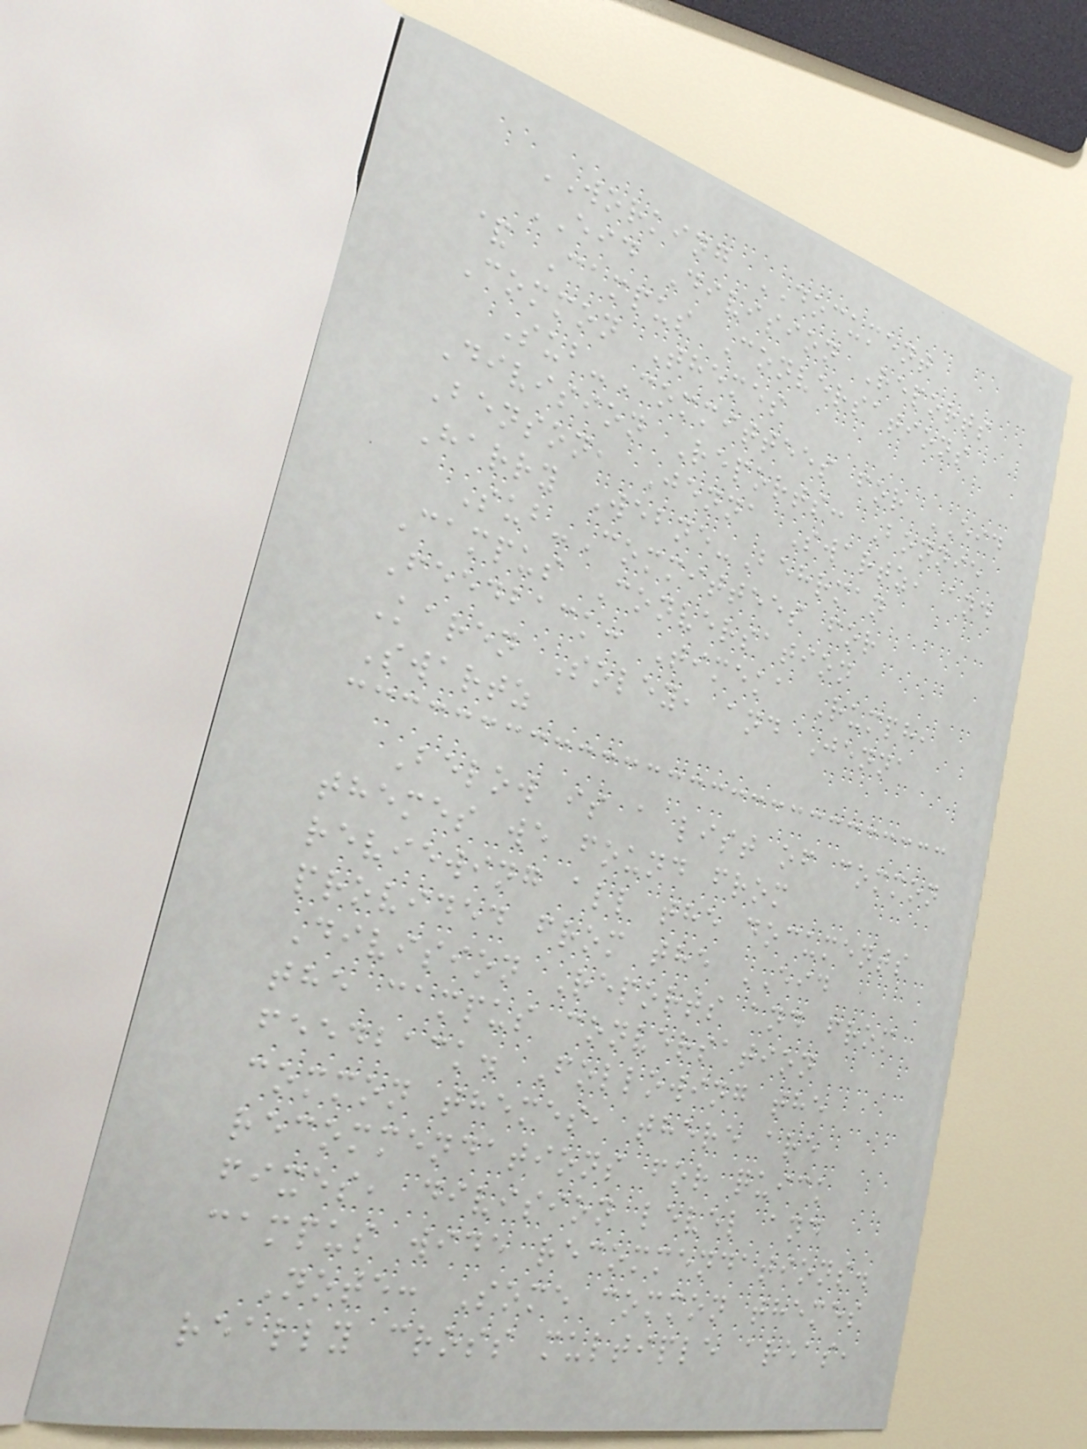WORKING DOCUMENT
EID Division Reports
& Campus Conversations
Common Themes
Sub-Committees for EID
Division Reports: Bonnie
Benson, Jenna Swartz, and
Harry Webne-Behrman
Sub-Committees for
Campus Conversation
Feedback: Timeka Rumph,
Karen Soley, and Jenna
Swartz
Below is a list of common
themes we found from
reviewing all the documents
provided from the EID
Division Reports and from
the campus conversation
feedback. Following the
common themes, there are
recommendations for quick
fixes, division level and
campus wide recommendations.
Note: Some common themes
really cross multiple areas,
